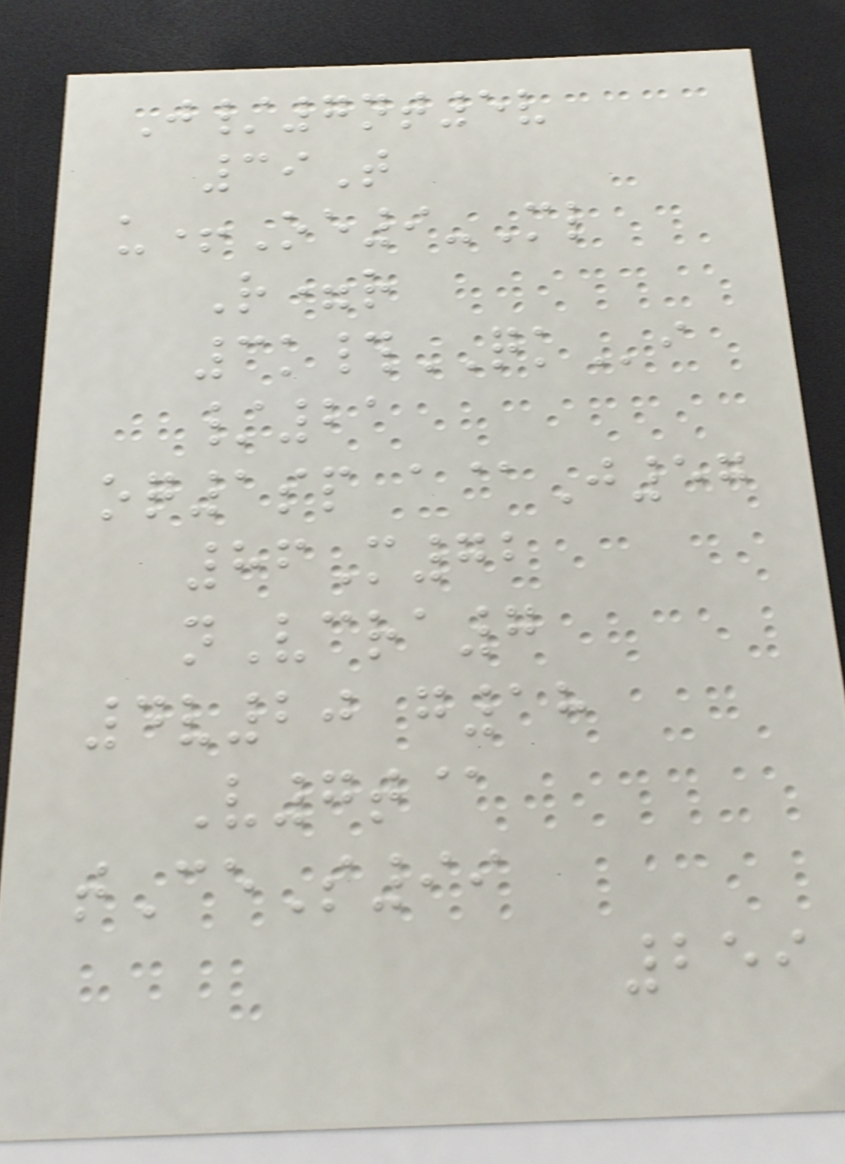J/7nt5v
39T
u+Oe9-Ml
R=r
3k#QKi
/21
oq1sp a@J57
86M72
nVcra7
4v20 g18
V7t@
tCeS99
259
